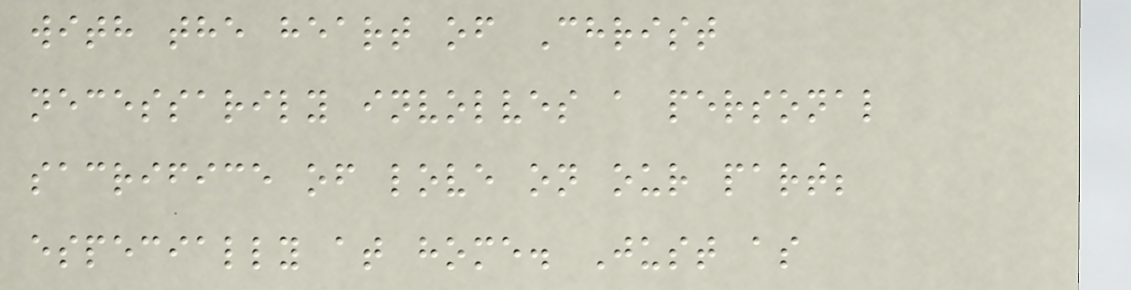with the heart of Christ
necessarily involves a personal
sacrifice of love on our part;
especially at home. Just as
